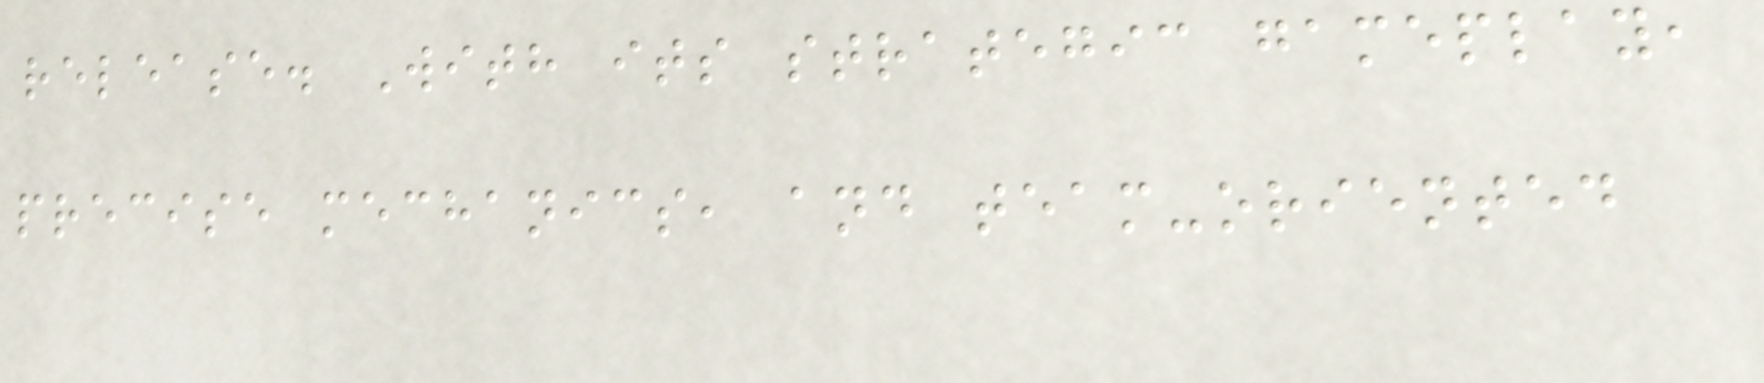release. With its strategic gameplay,
precise mechanics, and team-oriented
